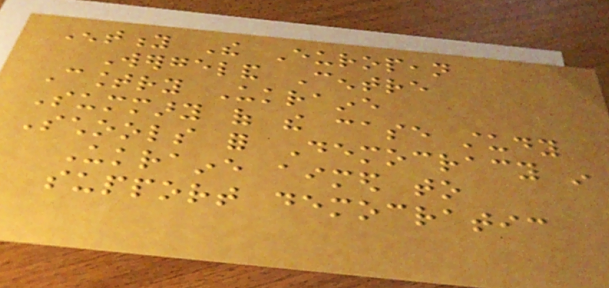Entity The European
Wergeland Centre
Country Ukraine
Summary of the case study
Schools for Democracy in
Ukraine aimed to
support democratic
